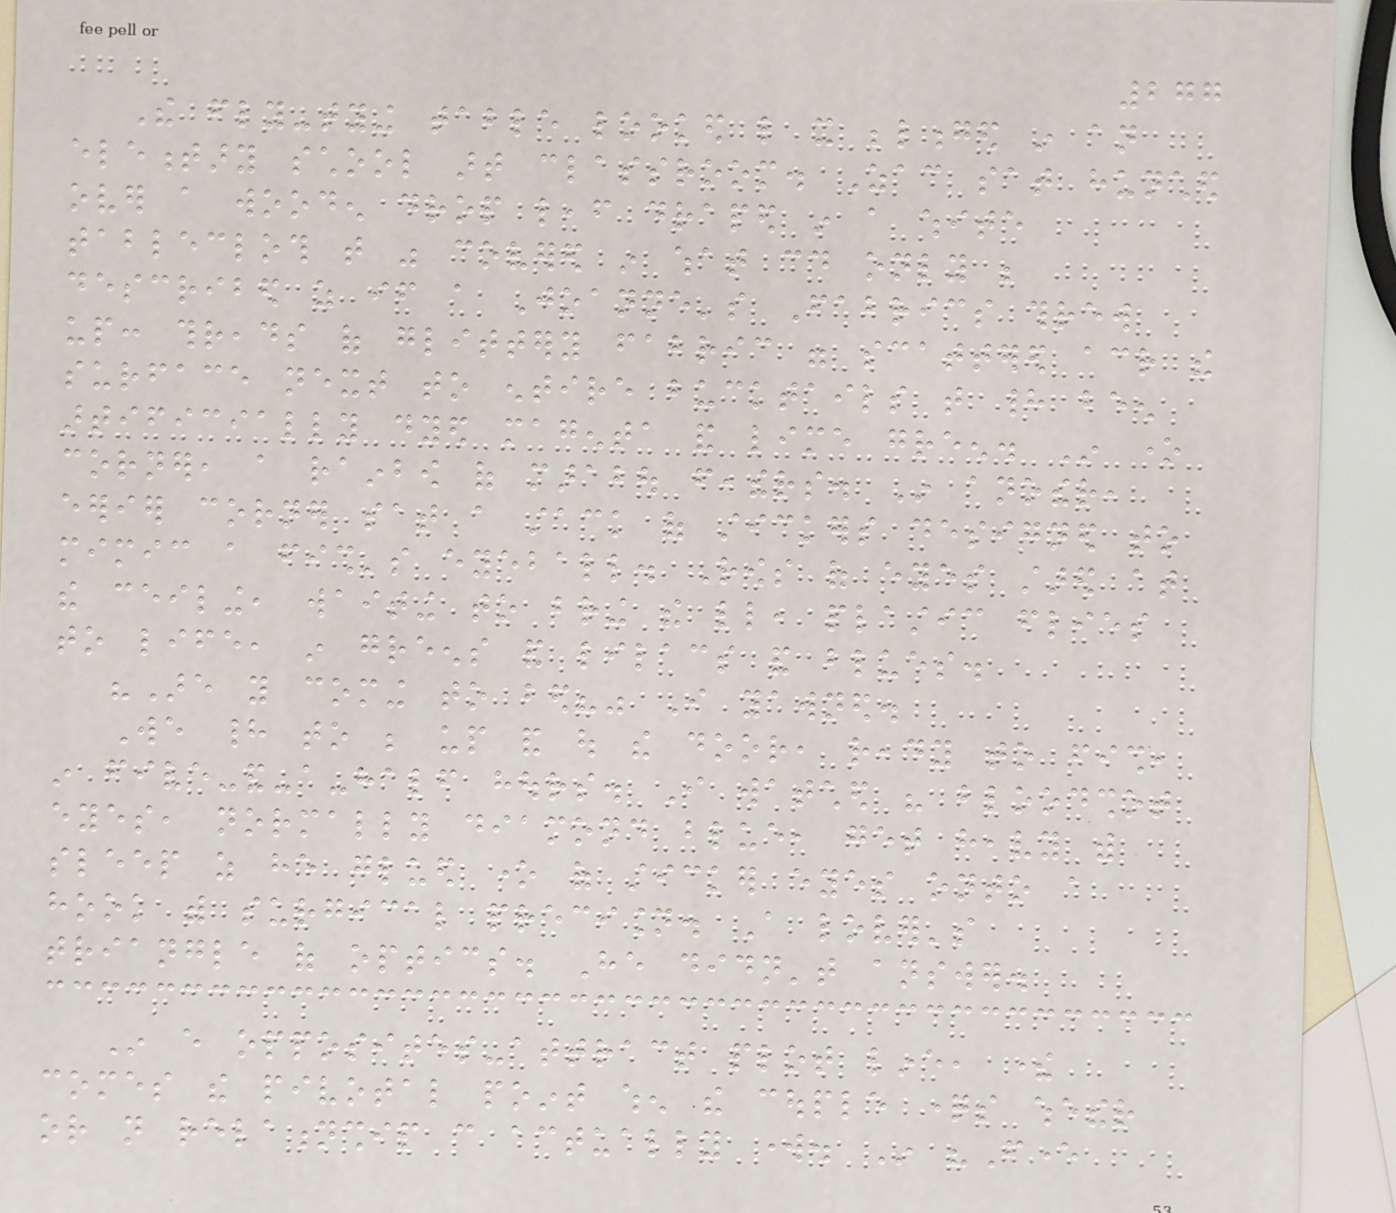277
The fly-tying table looked like it belonged in an
elementary school art classroom. Zac sat hunched
over a wooden drop leaf draped in a white
tablecloth that was covered in what could only be
described as if a Joanne's Fabrics threw
up: threads of glittery fabric were scattered across the
surface next to entire bucktails that had been
artificially dyed magenta and lime green. In one
corner, a rainbow of marabou feathers. In another,
eerier corner sat a stack of stickers designed to
mimic a fish's eyeball. Rows of eyes stared at
the ceiling, waiting to bring the little, plastic flies
to life, in greens and lilacs and blues.
"Are you coming to bed?" I yawned.
We had to be up and out the door, ready to fish,
in five-and-a-half hours. I watched his bloodshot
eyes, normally diamond blue, get heavy with
sleep as he glued one of sticker eyes onto a
hook with surgical precision. A lover's
triangle of optics. He didn't answer.
In every opposites-attract plot line, there
comes the pivotal point when the couple questions whether
or not relationship can actually work. In "Fever
